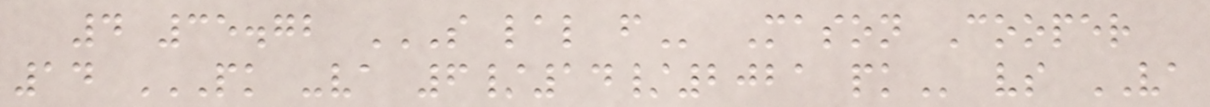4 35.72 S LAL F Mason Cooper
14 PK -VA 6/14/2021 PK vs VA
